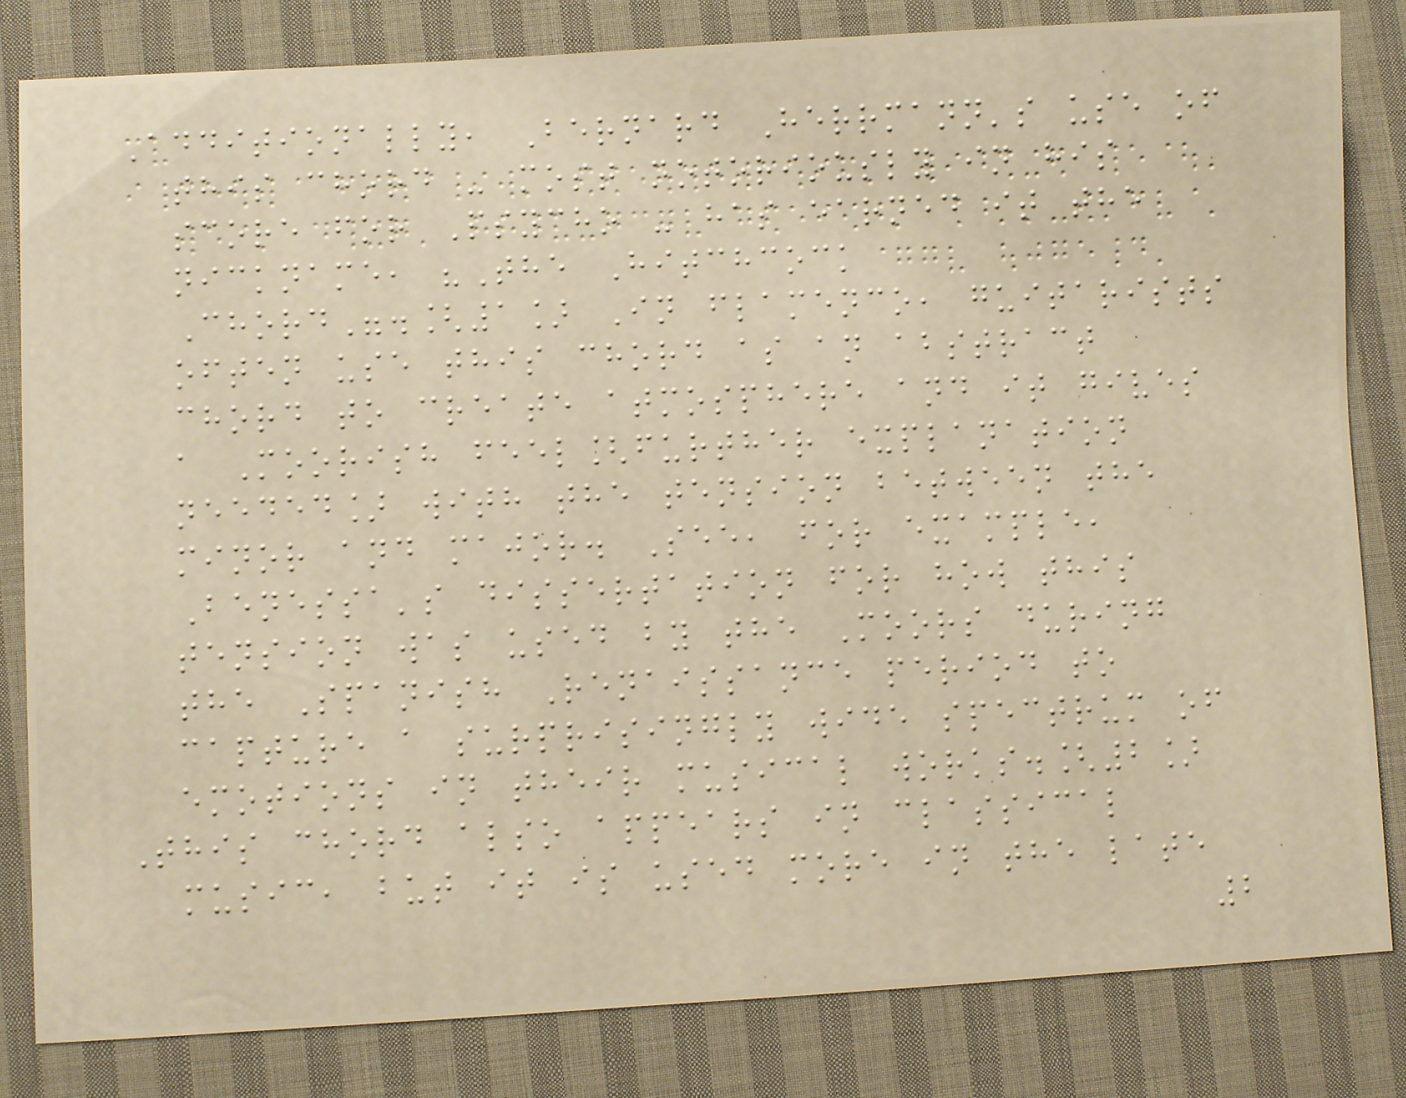Additionally, Bernard Herrmann's use of
this chord - most notoriously in his
score for Psycho - has earned it the
nickname, "The Hitchcock
Chord".[1] In flamenco, guitarists
often use this chord as an abstract
chord to create atmosphere and it gives
a Moorish feel[further explanation
needed] with the tension between the
minor and major. See, for example,
Benessa's dissertation for how this
tension was used by the Moors during
the Spanish Renaissance period to
capture a surprisingly wide spectrum of
emotions in their musical works.[2]
This chord also appears in classical
music, but it is used more in the late
2
